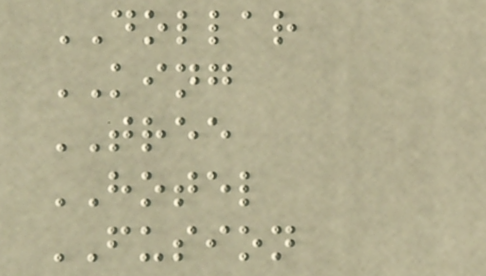DOLLAR
KING
TREE
HOTEL
FUSION
